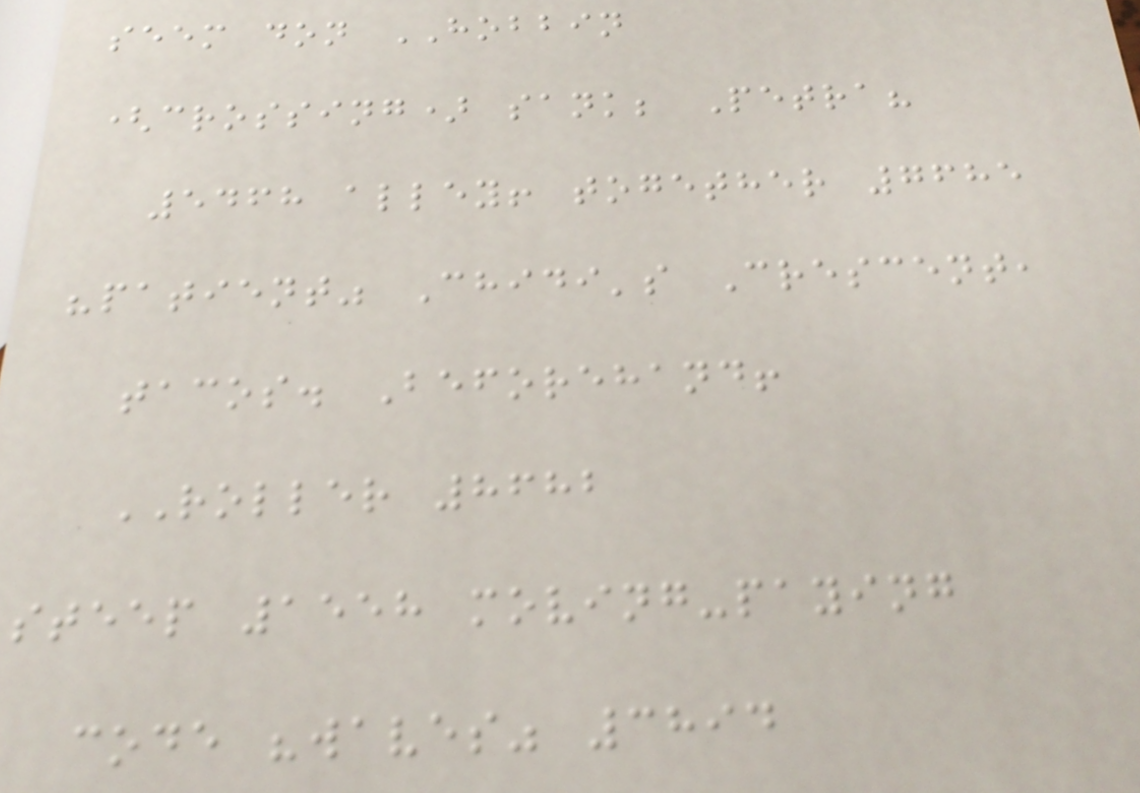seem don HOBBIN
(crossing) sank; Petra?
5468 alley! together 7685
"patient" Chidi's Crescent,
tacos. Beforehand!
ROLLER 8682
steep 1558 moving-paying
code "waves" 3894
